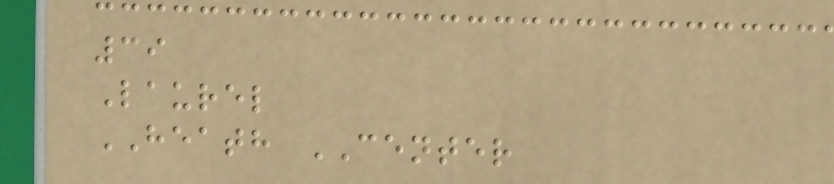39
Laurel
HEATH CENTER
